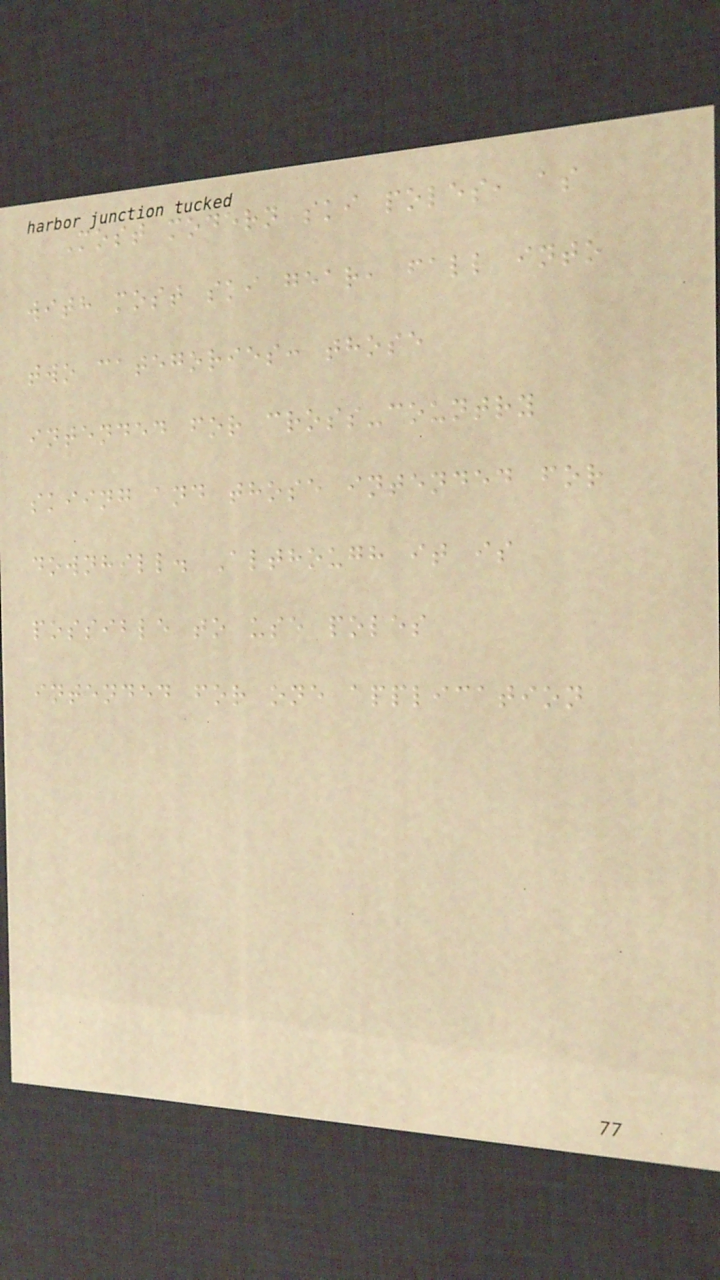Most modern ski poles, as
with most ski gear, fall into
two categories: those
intended for cross-country
skiing and those intended for
downhill. Although it is
possible to use poles
intended for one application
